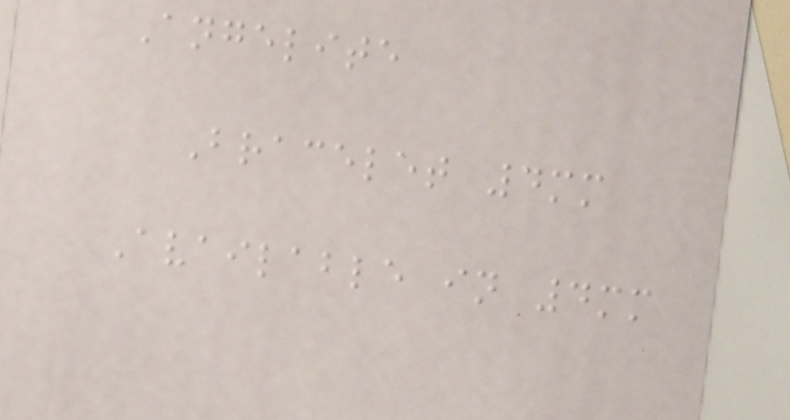Angelite
Bracelet 4mm
Available in 4mm
